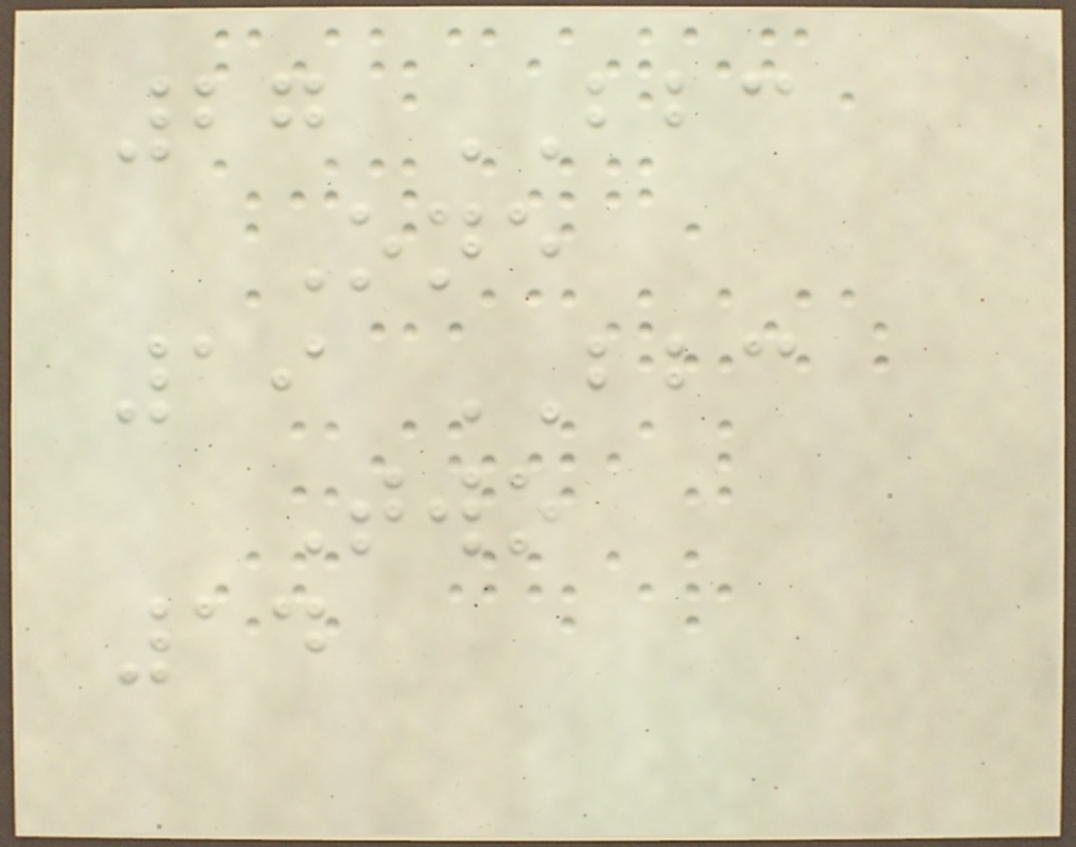27 BBC
One
19 BBC
Two
14
